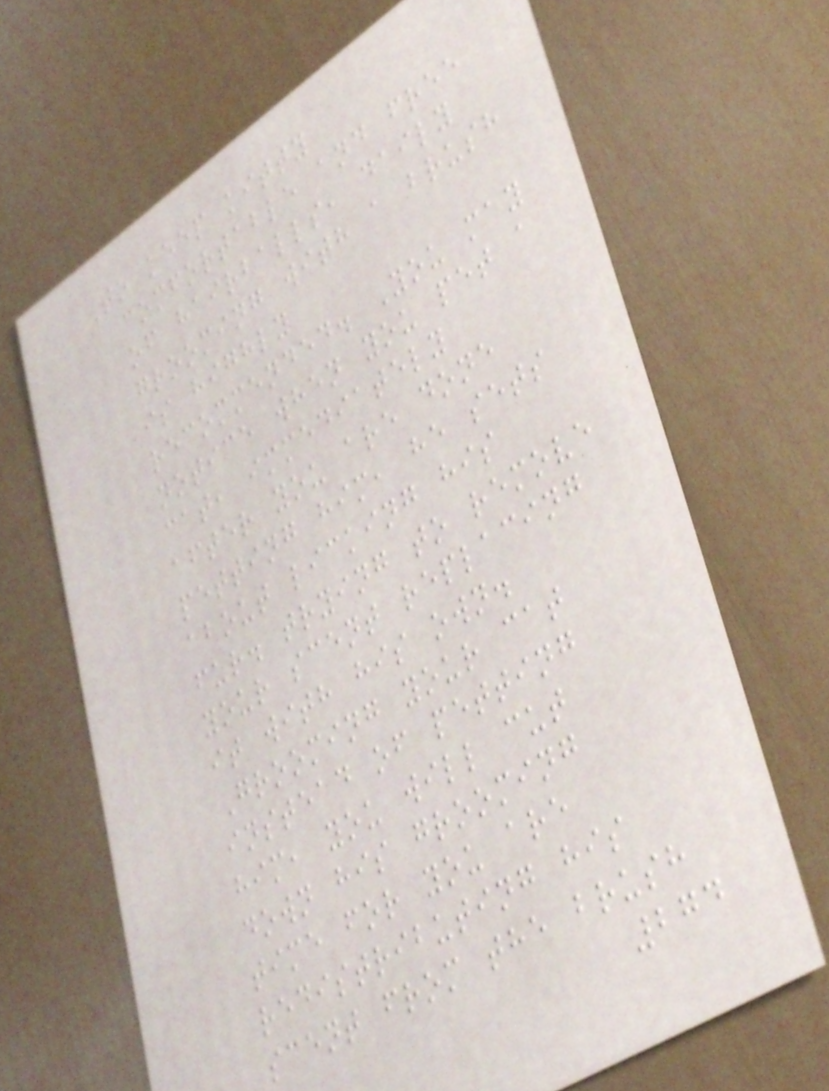To keep kitty
comfortable and free
of hairballs, daily
grooming with a brush
is highly
recommended. You may
notice when you pet a
cat, immediately
after you are done
petting him, he sets
about licking his
fur. trying to remove
your scent replacing
it with his own.
Grooming your cat
instead of petting
him, you will cut
down his grooming
time for you are
redistributing his
scent from the brush
274
